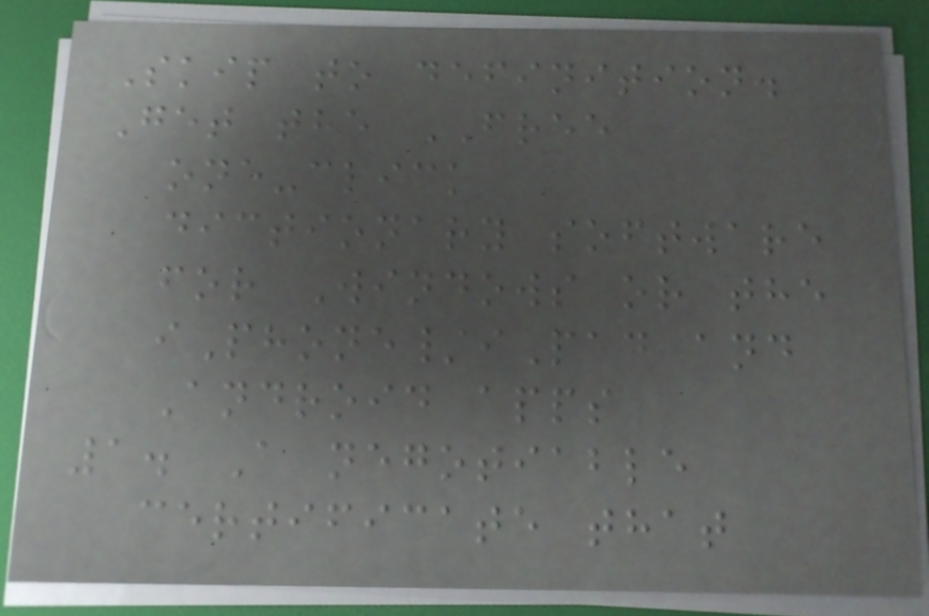Skip to definition.
Get the FREE
one-click
dictionary software
for Windows or the
iPhone/iPad and
Android apps
1. A negotiable
certificate that
